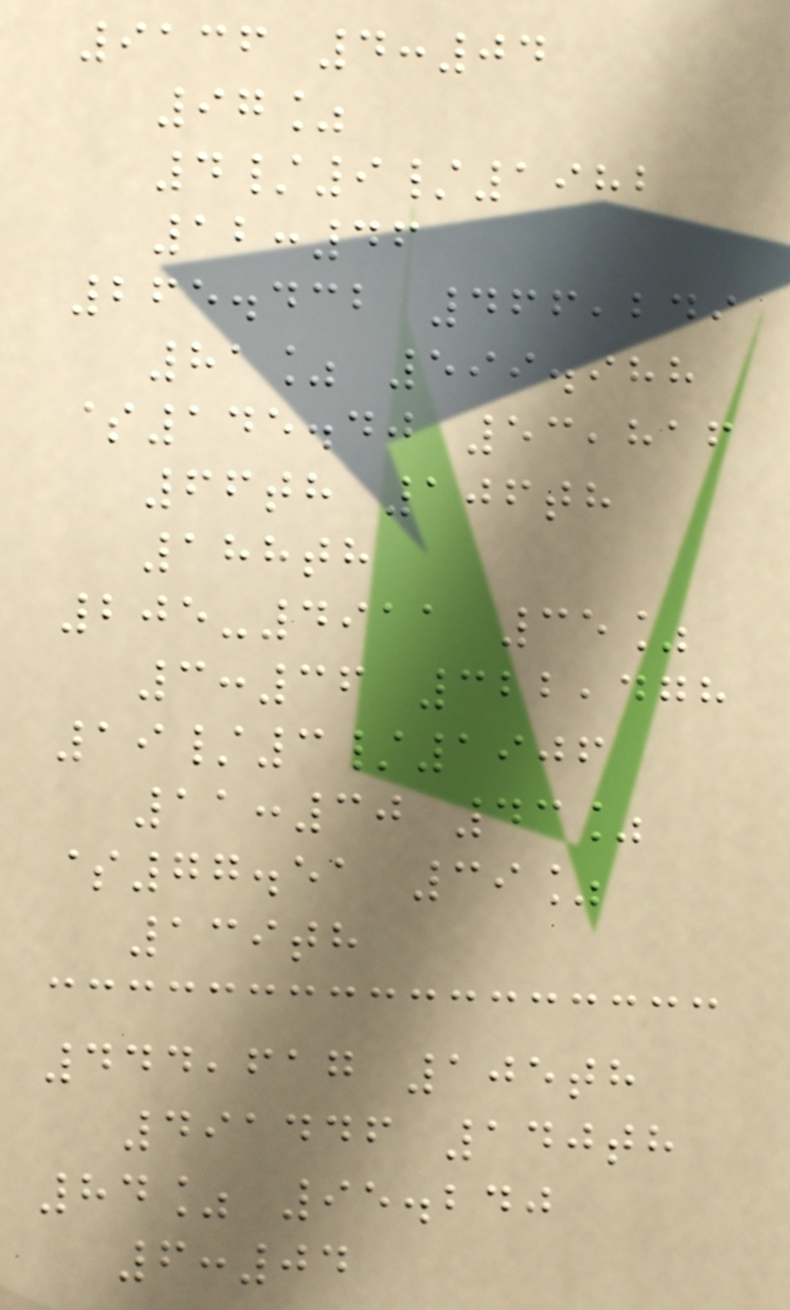9136 4:04
97%
4/9/1982
12:46
265.432 466,249
81% 599.988
$145.40 53,816
66th 106th
188th
205-4911 35%
3:36 322,478
19/3/1906
11:30 43%
$77.51 39%
139th
444,617 105th
491446 140th
84% 95.240
6:04
